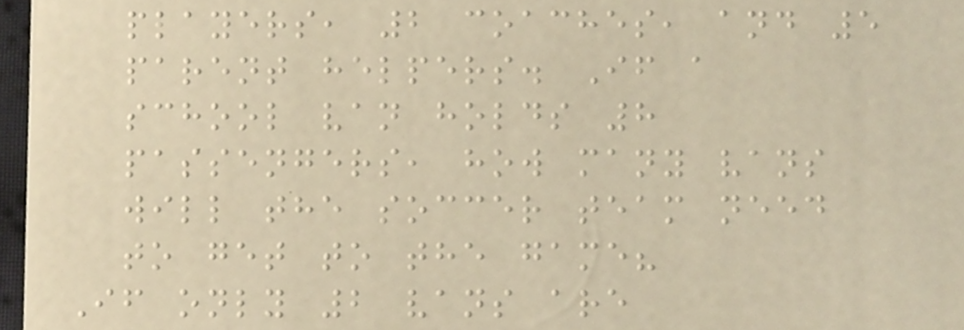players, 2 coaches, and 5
parent helpers. If a
school van holds 8
passengers, how many vans
will the soccer team need
to get to the game?
If only 2 vans are
